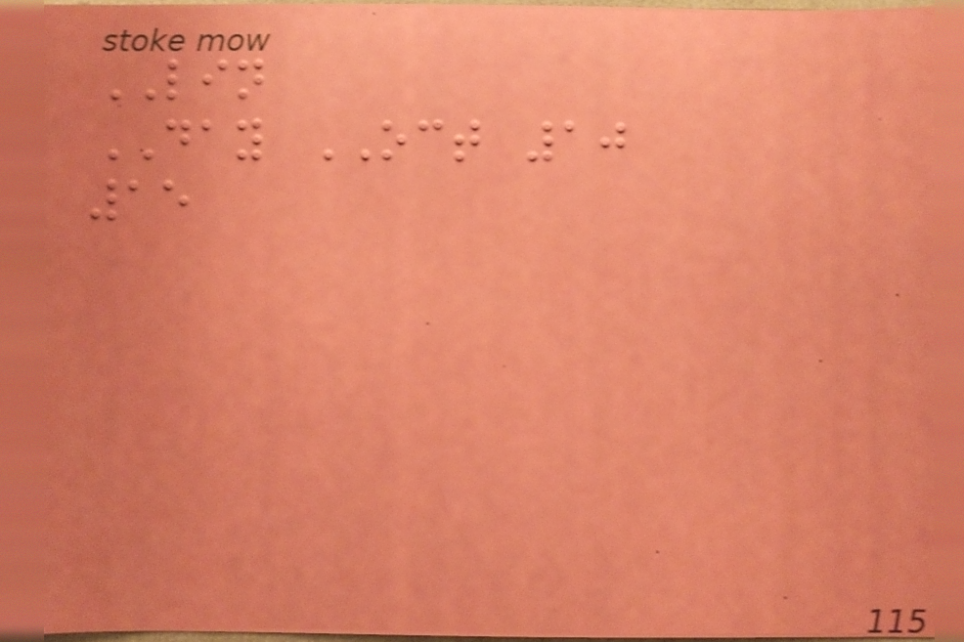LIN
DAY OCT 10
15
